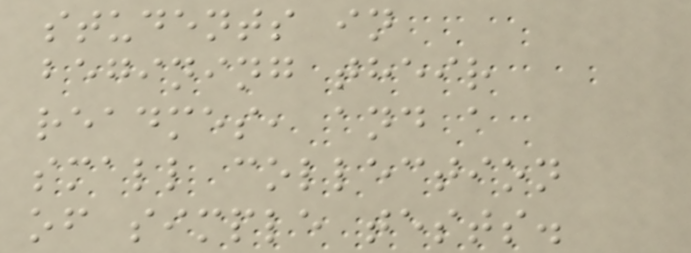students in
begining their
readmes, and a
small collection
of simple tests.
